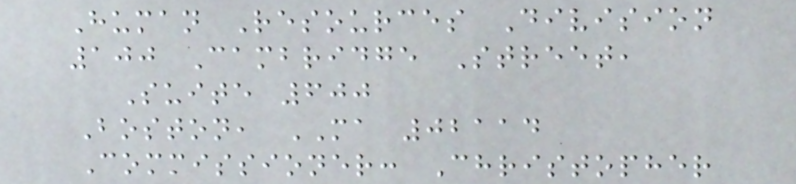Human Resources Division
100 Cambridge Street,
Suite 600
Boston, MA 02114
Commissioner: Christopher
